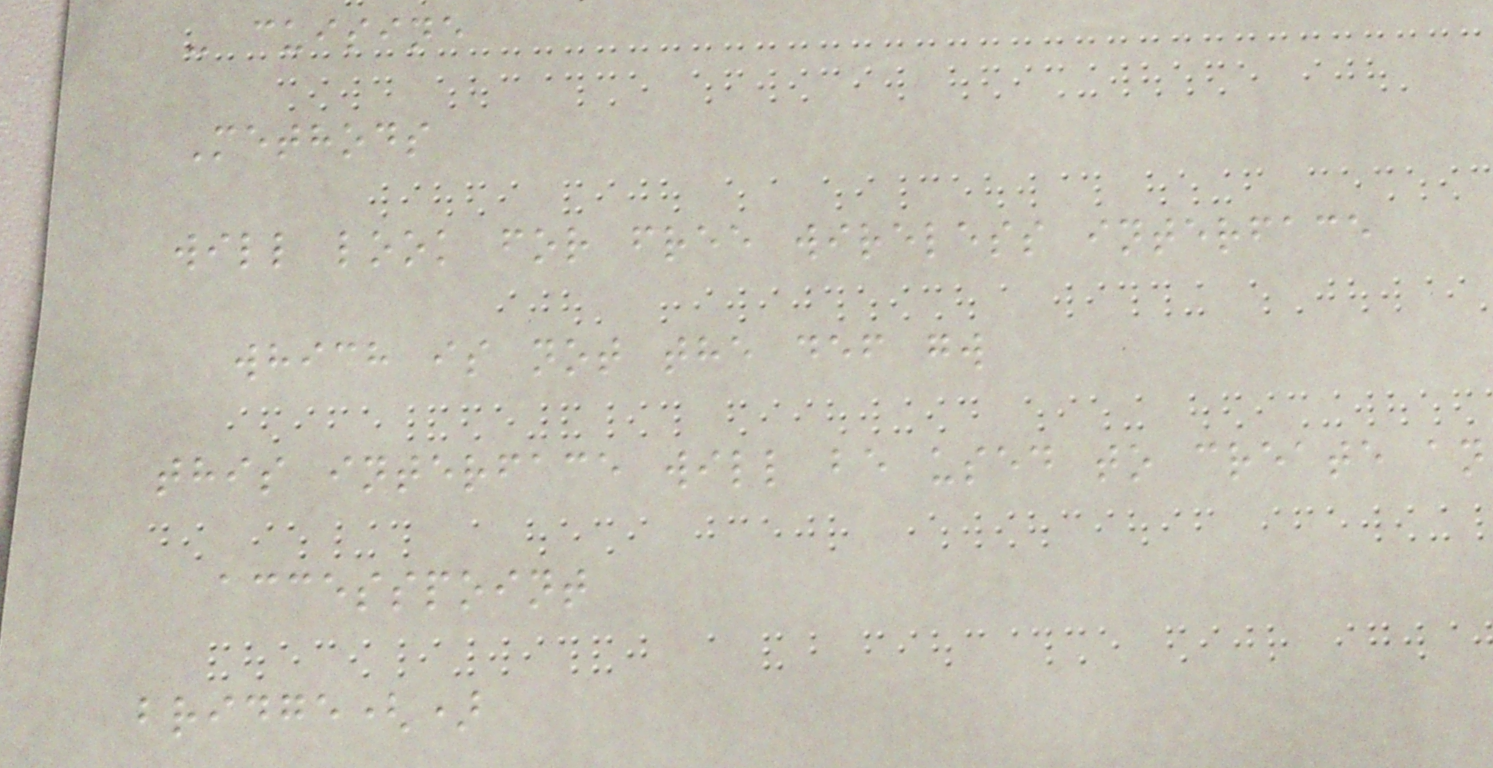- cuisine
Methods
will look for free wireless interface
which is not the def gw
this interface will be used to create an
accesspoint
bridge()
